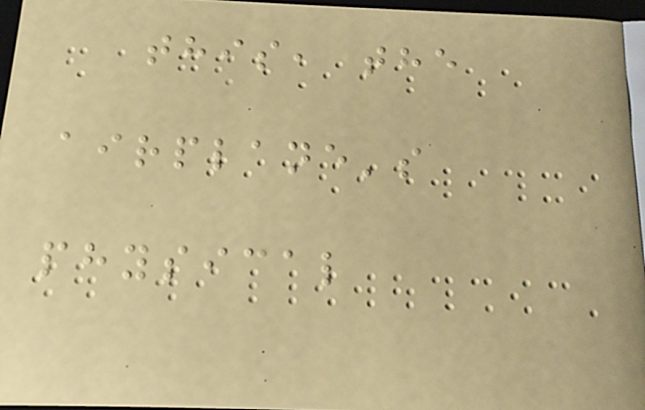this, the
airplane's
physical
